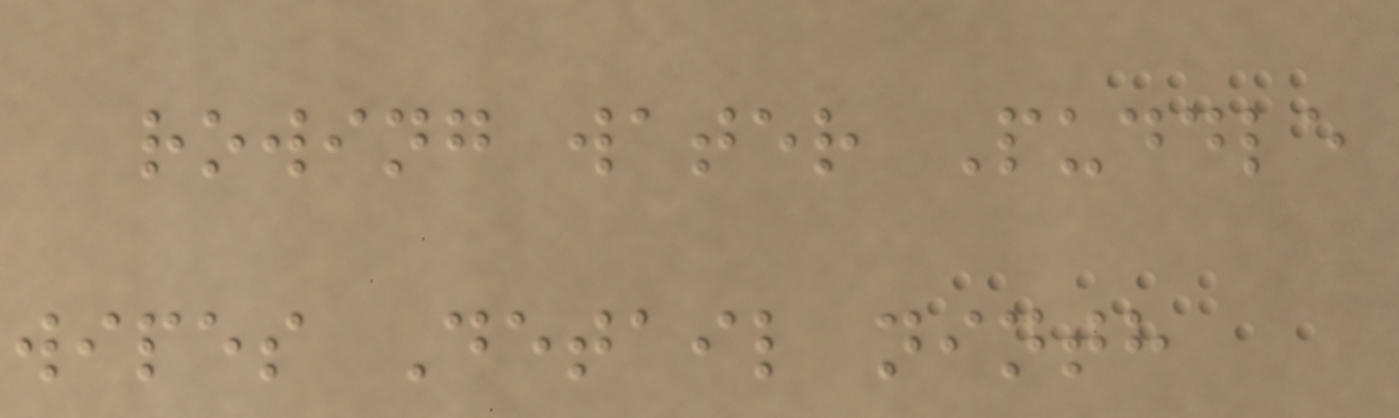rowing water Puddle
wipes Detail ninth
